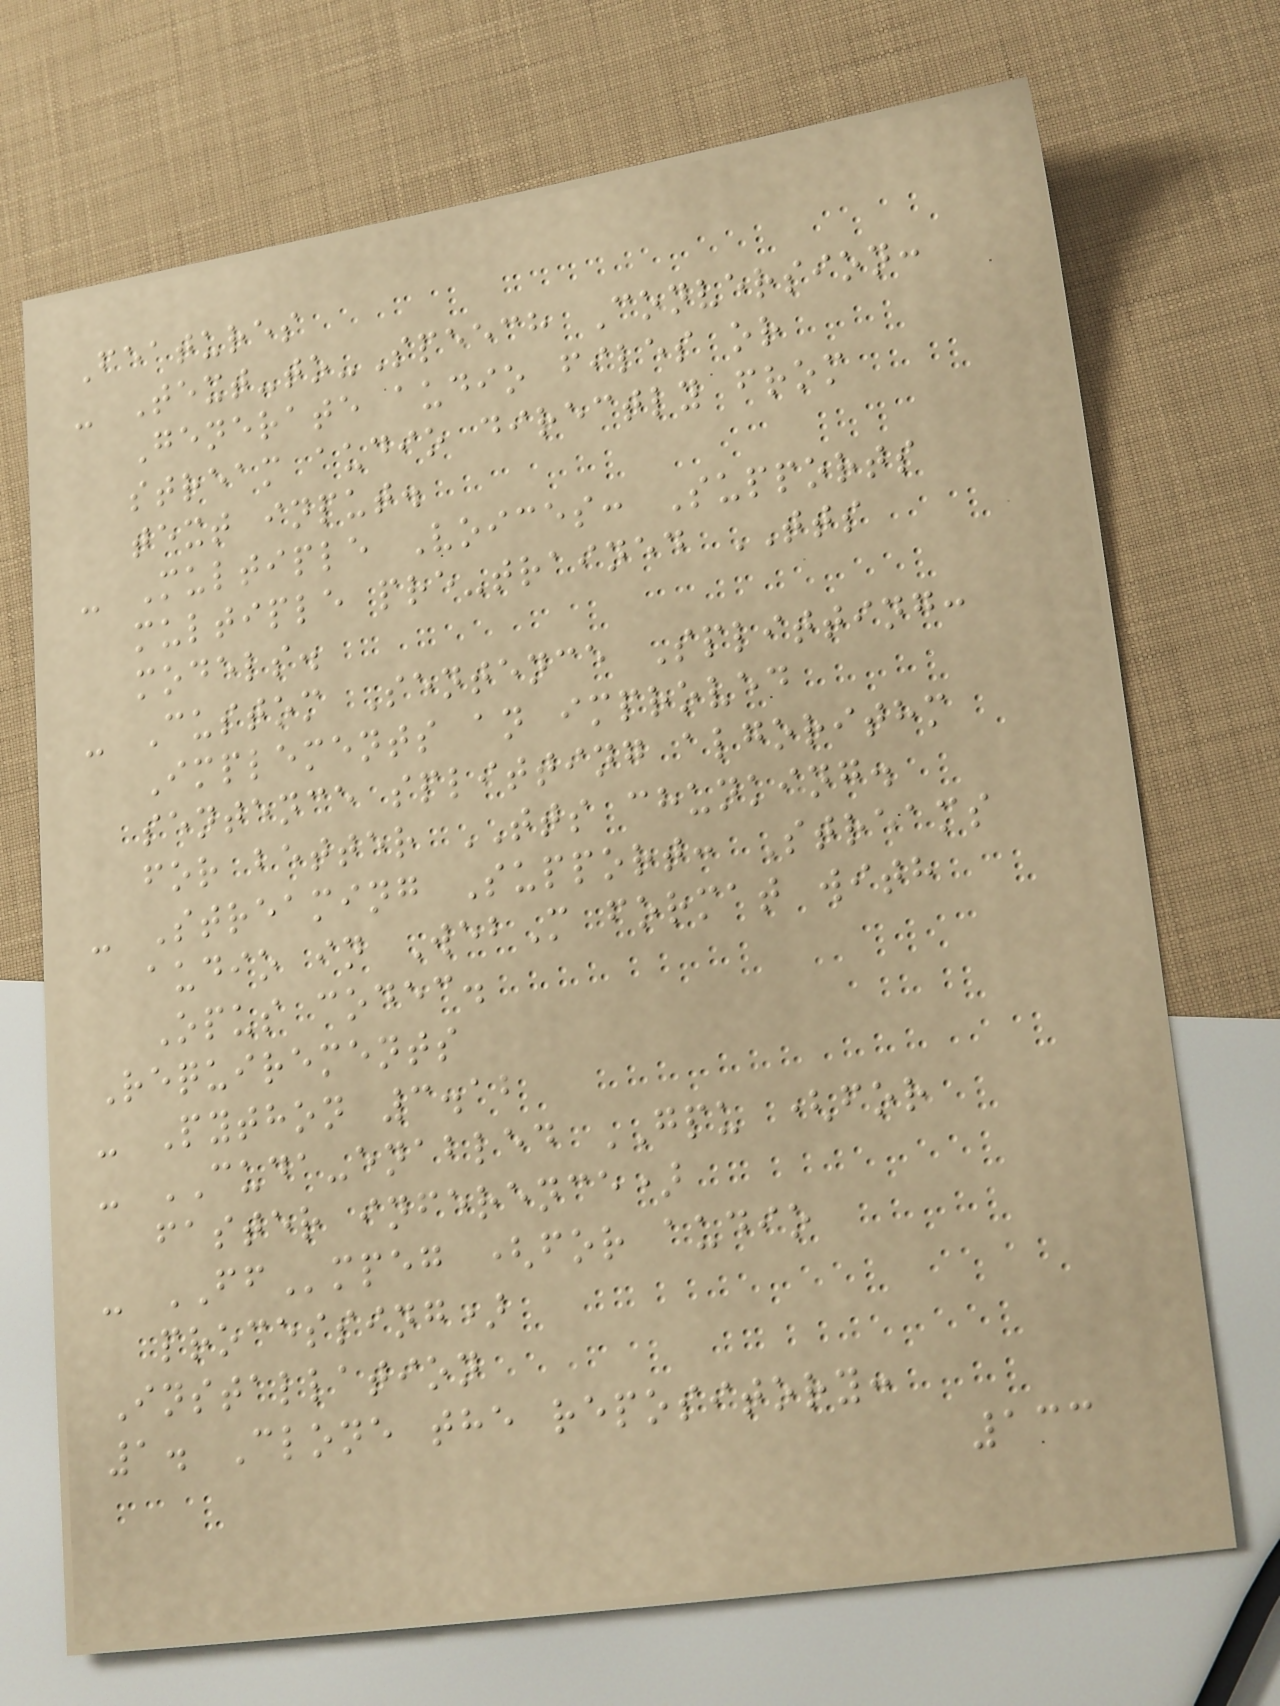Features
- Text-to-Speech Conversion:
Generate audio files or
stream audio directly from
text input.
- Multiple Voices: Supports
multiple pre-trained TTS
models.
- Custom Sentence Splitting:
Implements an improved
sentence splitting algorithm
for better TTS chunking.
- Streaming Support: Streams
audio in WebM format with
Opus codec.
Requirements
- Python 3.12
- CUDA-enabled GPU (for
faster inference)
- FFmpeg (for audio
processing)
Installation
1. Clone the repository:
133
